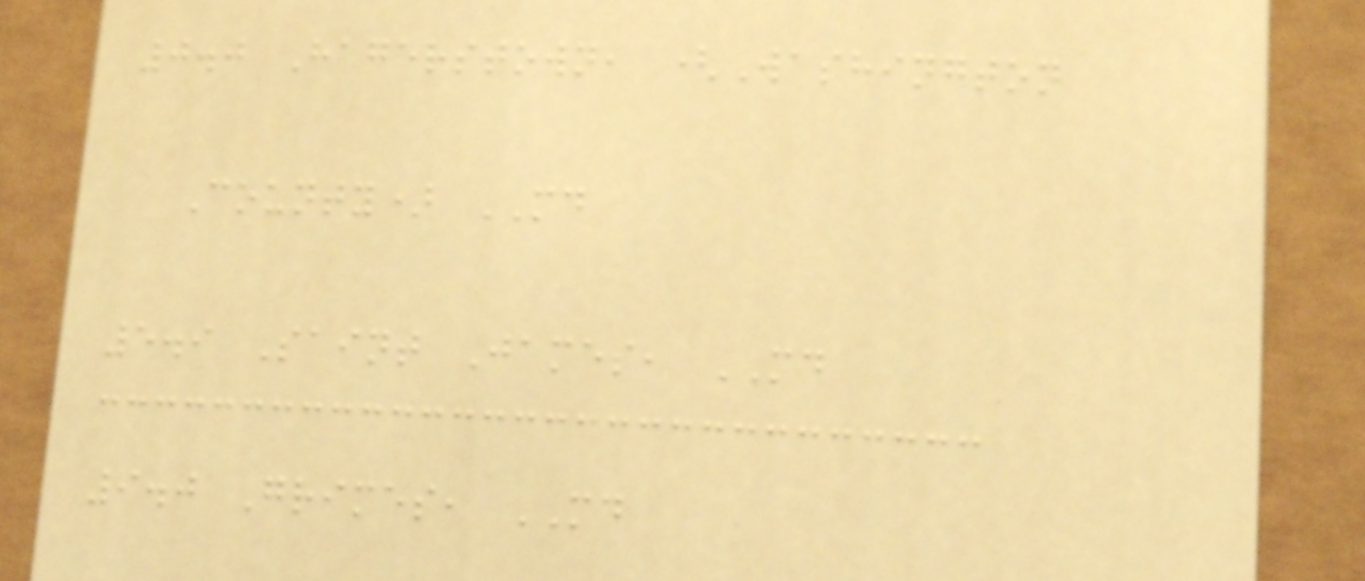0.0 Hagerstown, (Washington
County) MD
5.9 Saint James, MD
9.0 Grimes, MD
